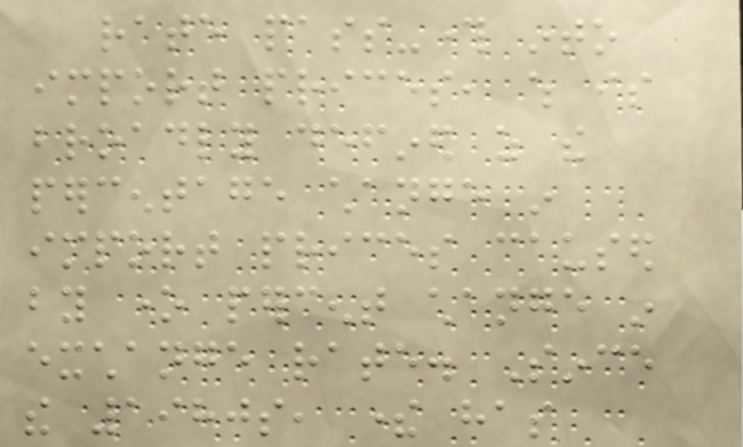rate pass-through into
import prices, which is
broadly defined as the
percentage change in
import prices caused
by one percent change in
exchange rate. Since
the 1980s, there has
